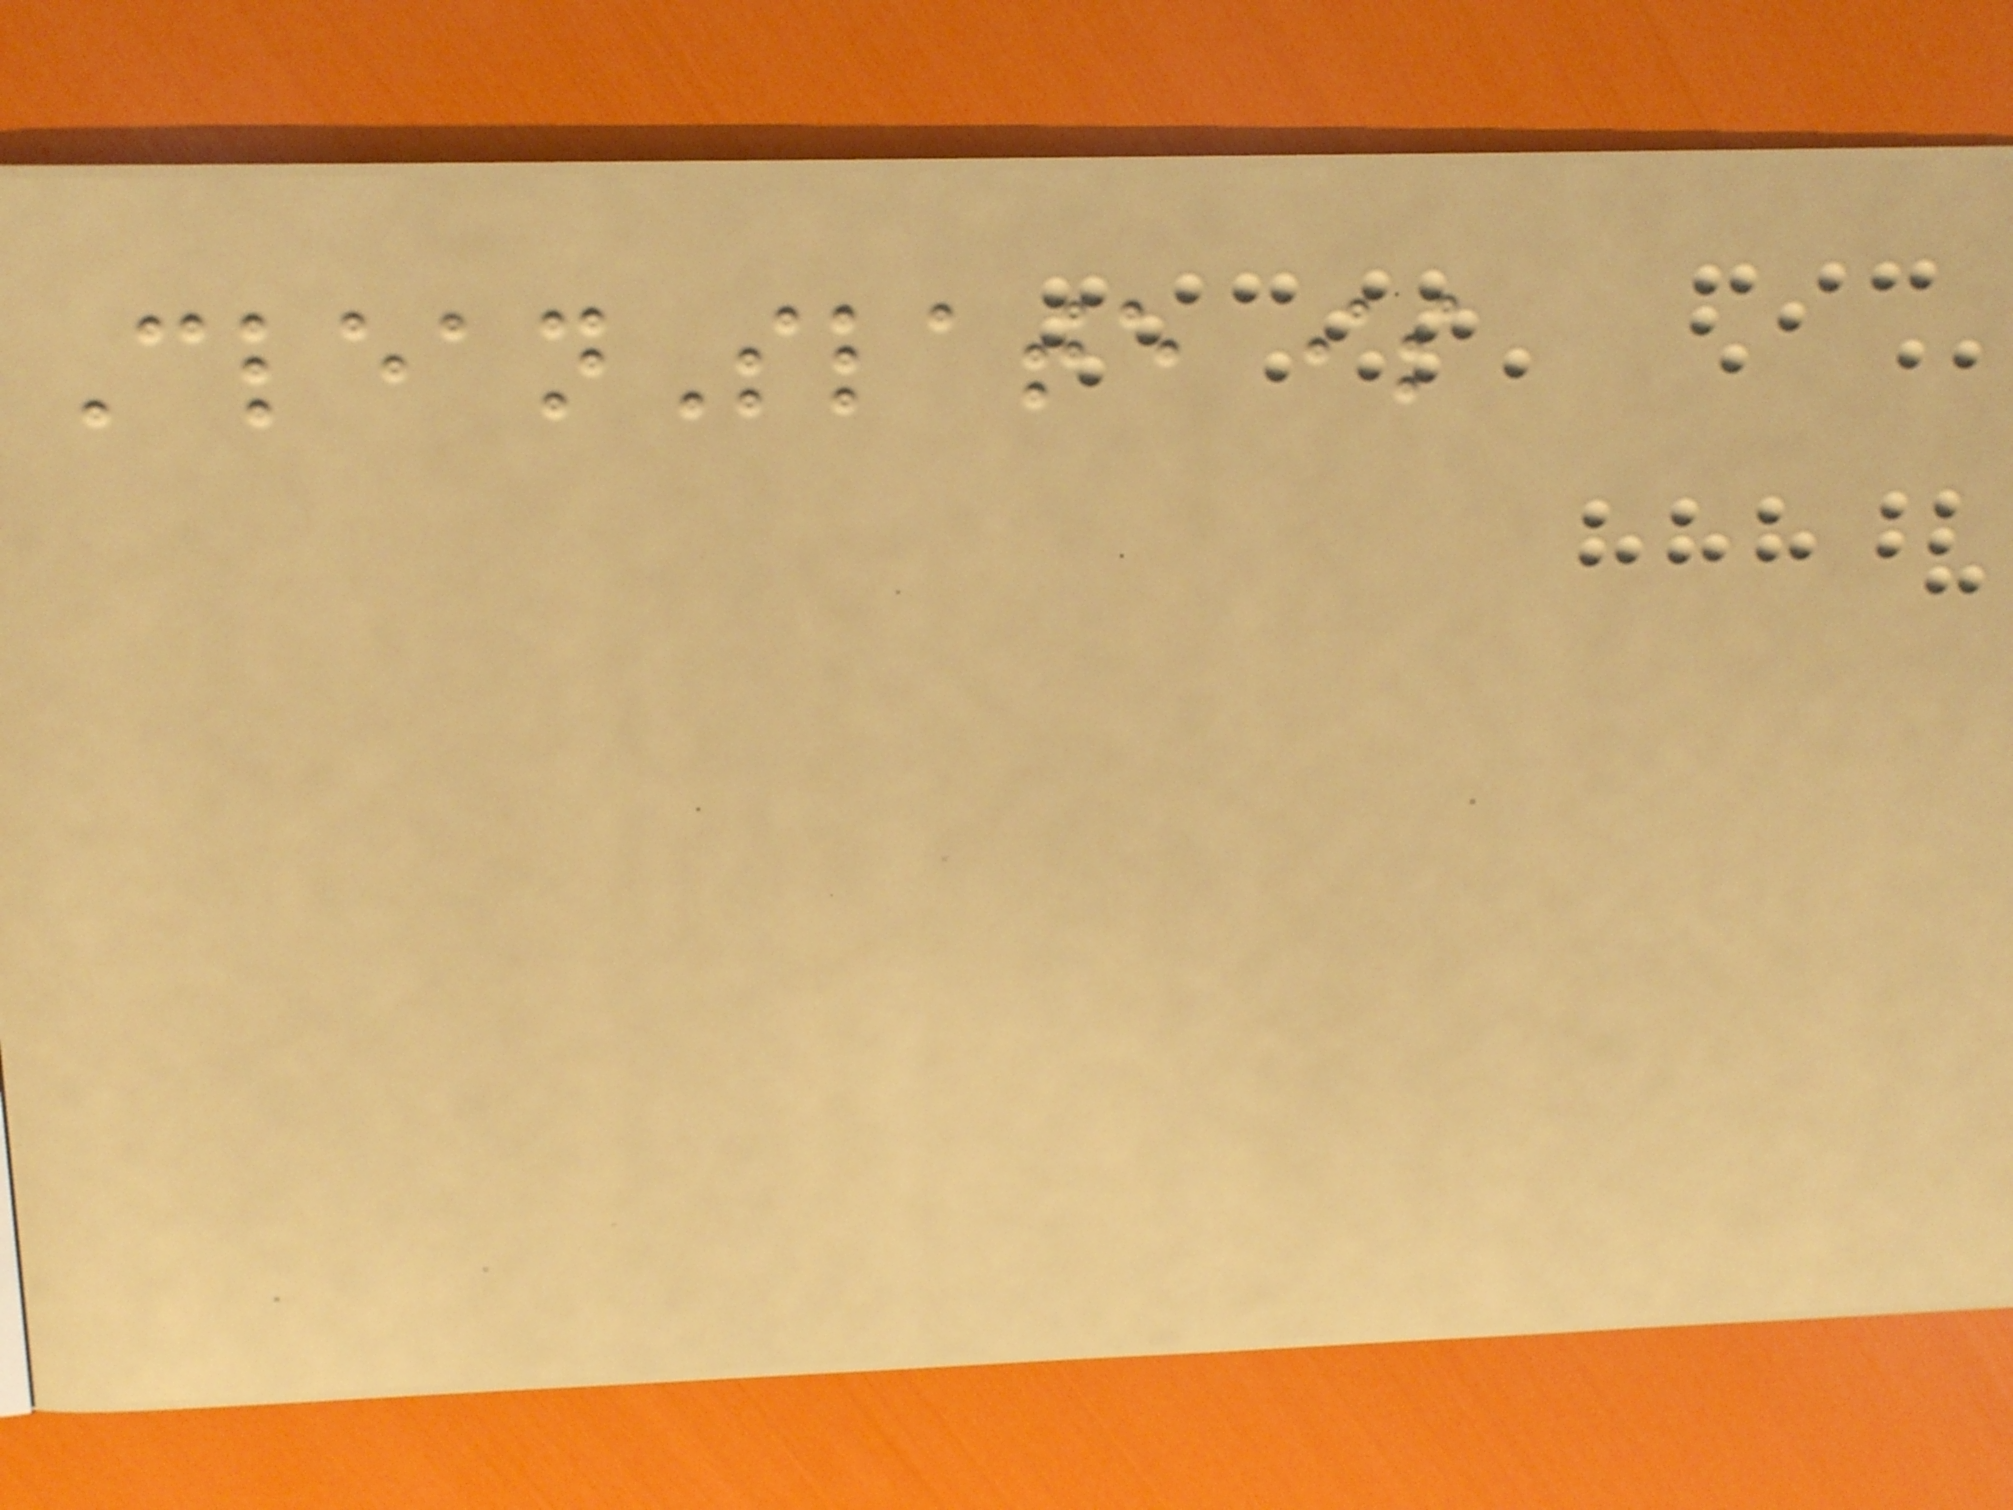CleanSlate is
